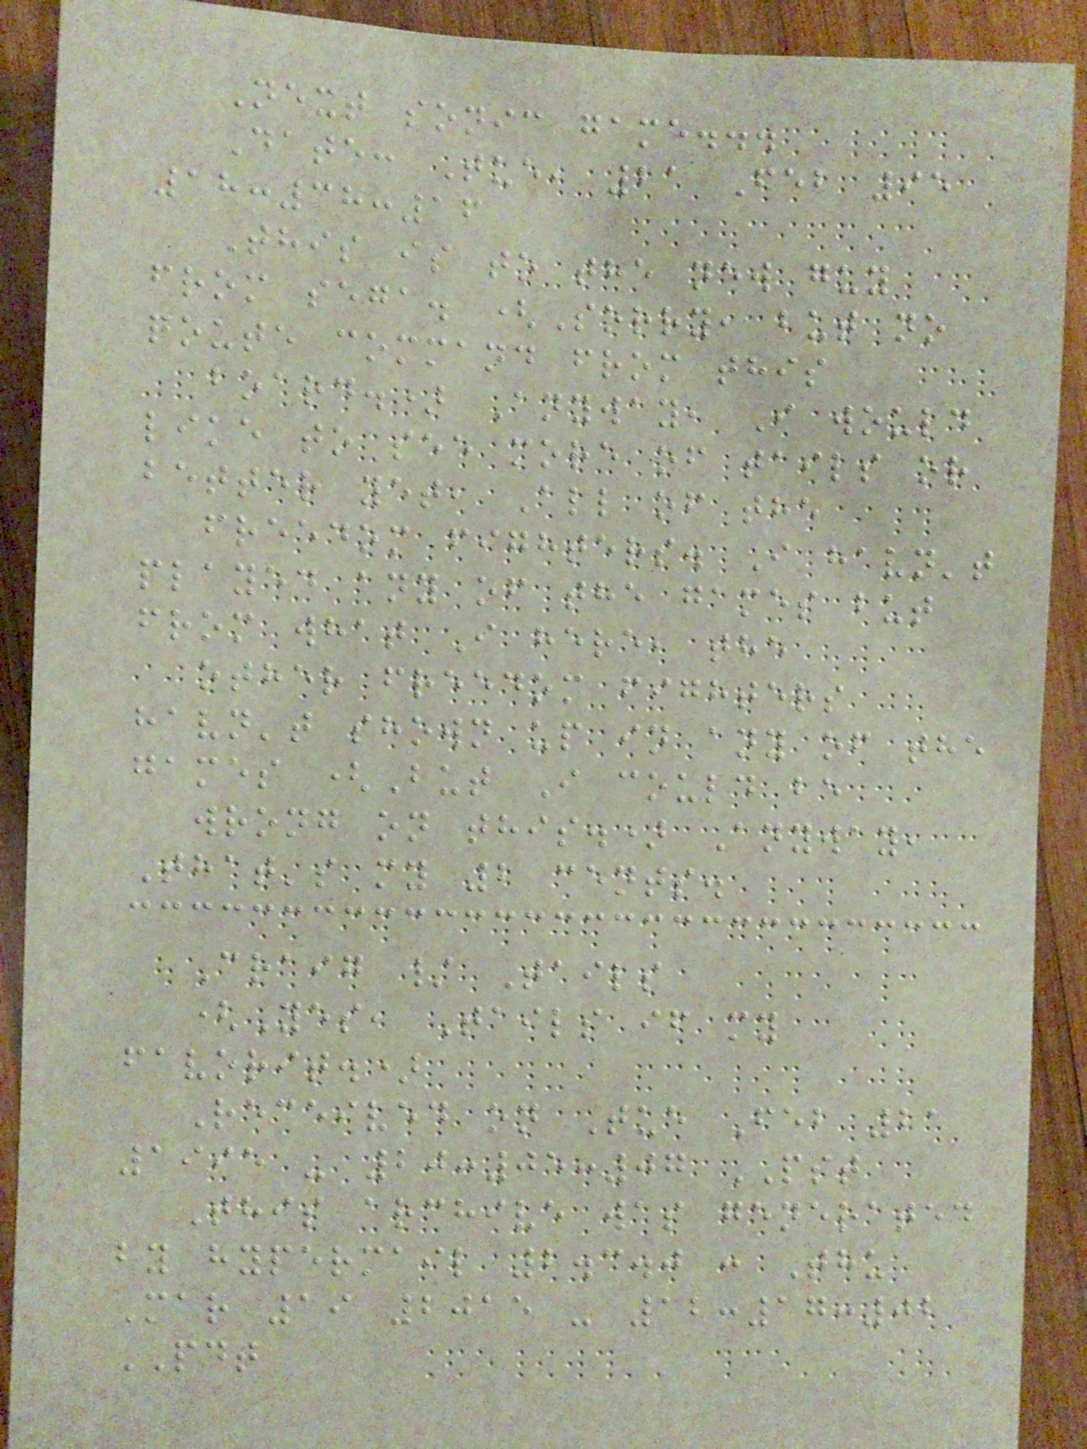Next sonic game...
Date: Tue, 21 Feb 95
18:38:16
This is to the new guy
from sega. (Sorry, but no
qoute command from this
board.) Anyway, I would
like to see more of tails or
better yet, All of the
freedom fighters. I havn't
played any of the games but
from what I here, the
other freedom fighters
havn't shown up in any of the
games (But I could be
wrong on this.) Anyway,
That's my 2 cents.
Craig / Tails
(Yes, Tails if my
favorit.)
Received on Tue Feb 21
1995 - 20:05:07 PST
This archive was generated
by hypermail 2.3.0 : Thu
Mar 19 2015 - 12:17:02
PDT
